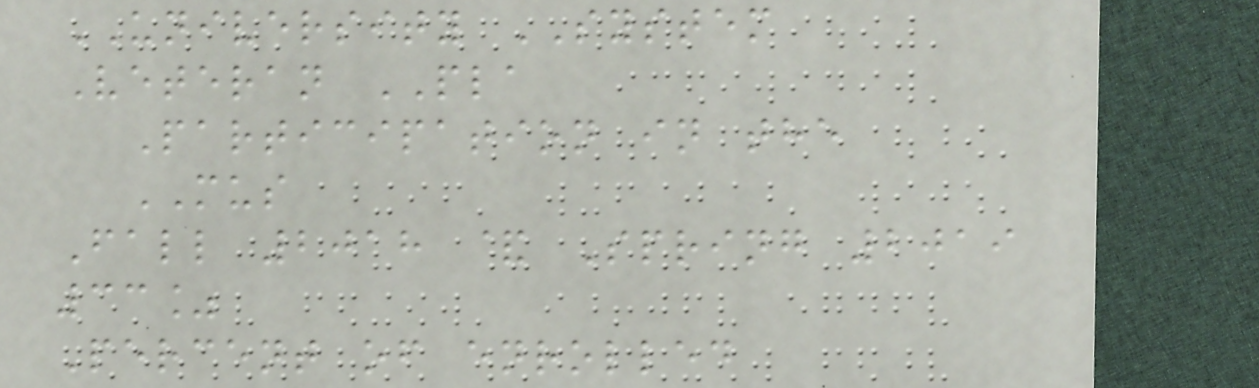UNIVERSITY SYSTEM
Veteran PLA
Participation in the
MUS
Fall 2018 & Spring 2019
33%
Percent of enrolled
